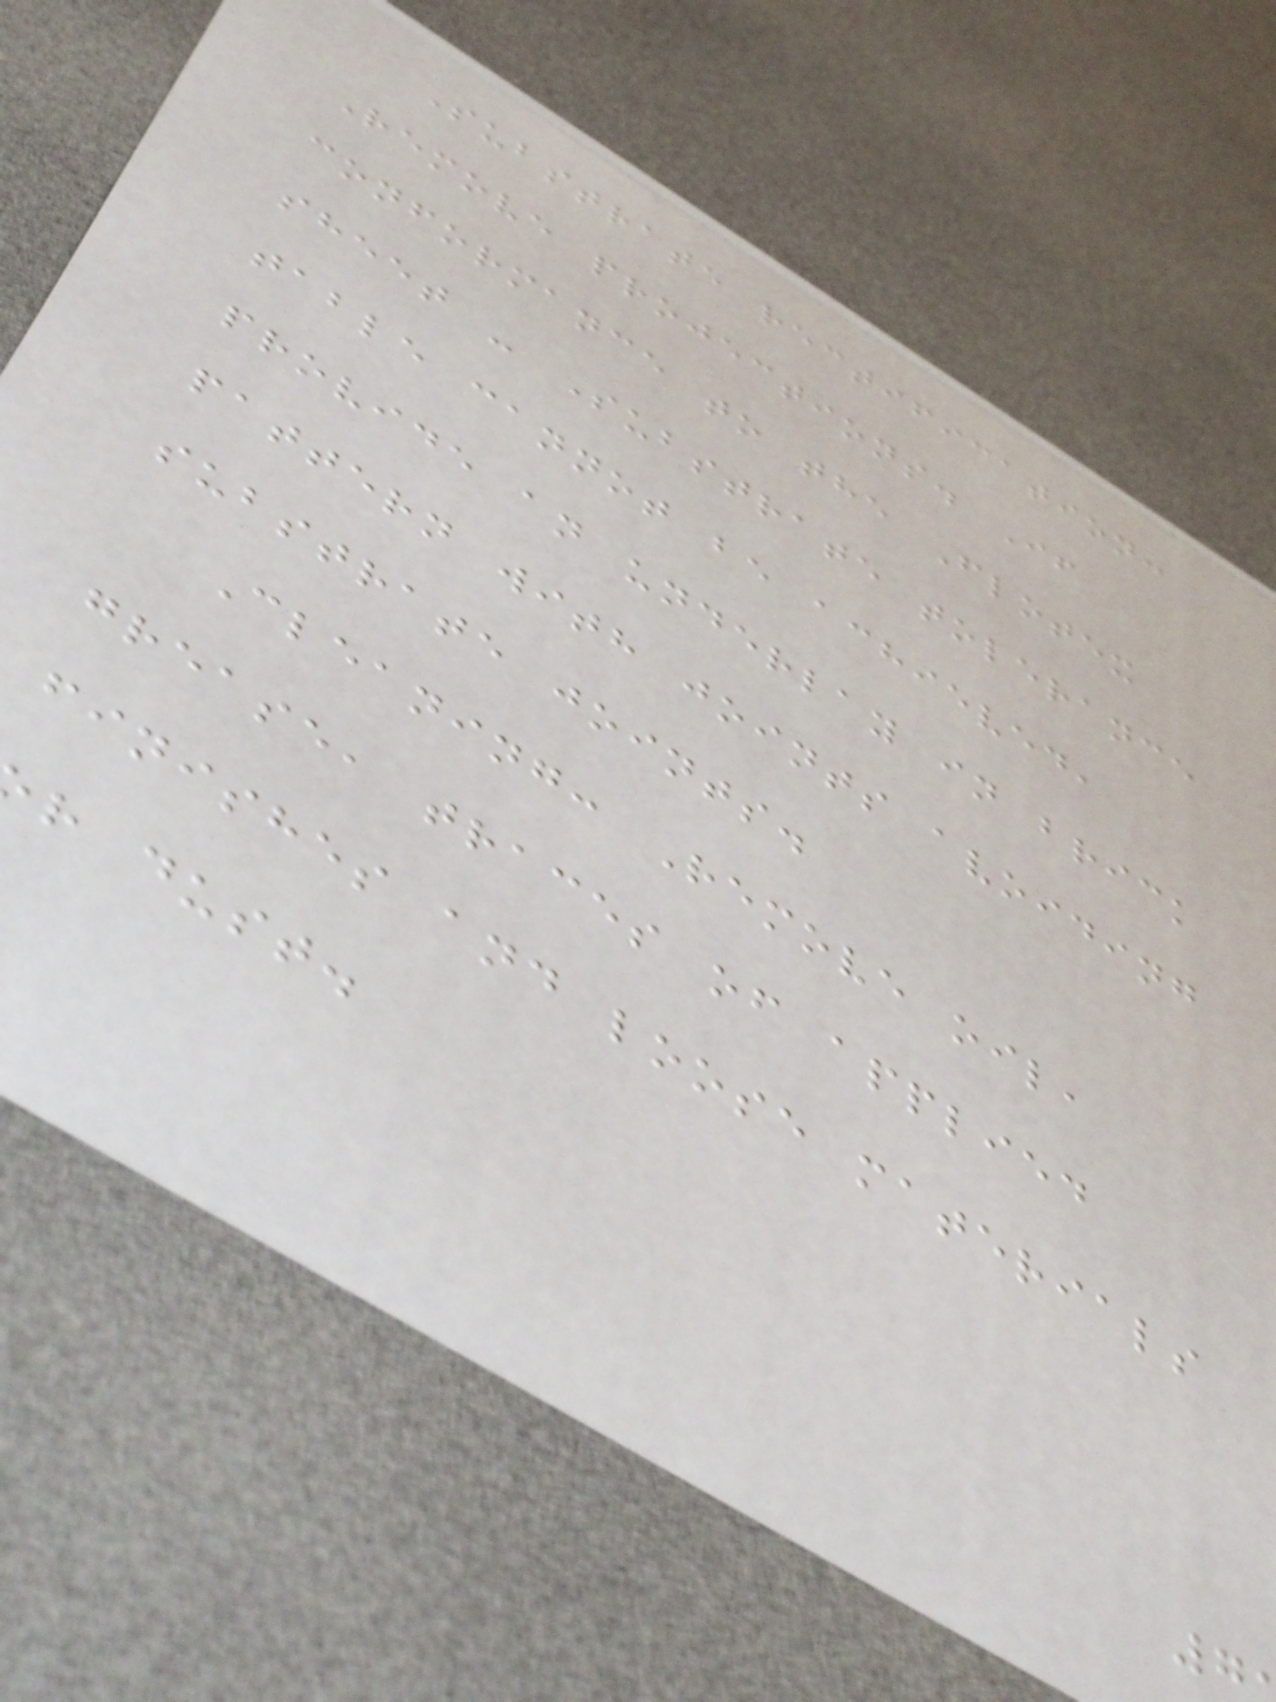Substrate rectification:
Remove projections. If
conformance to the Flotex
sheet - Substrate tolerance
table cannot be achieved,
provide an underlay in brick
pattern with joints avoiding
substrate joints.
Cleaning: Remove oil,
grease, traces of applied
finishes and loose materials
r dust.
